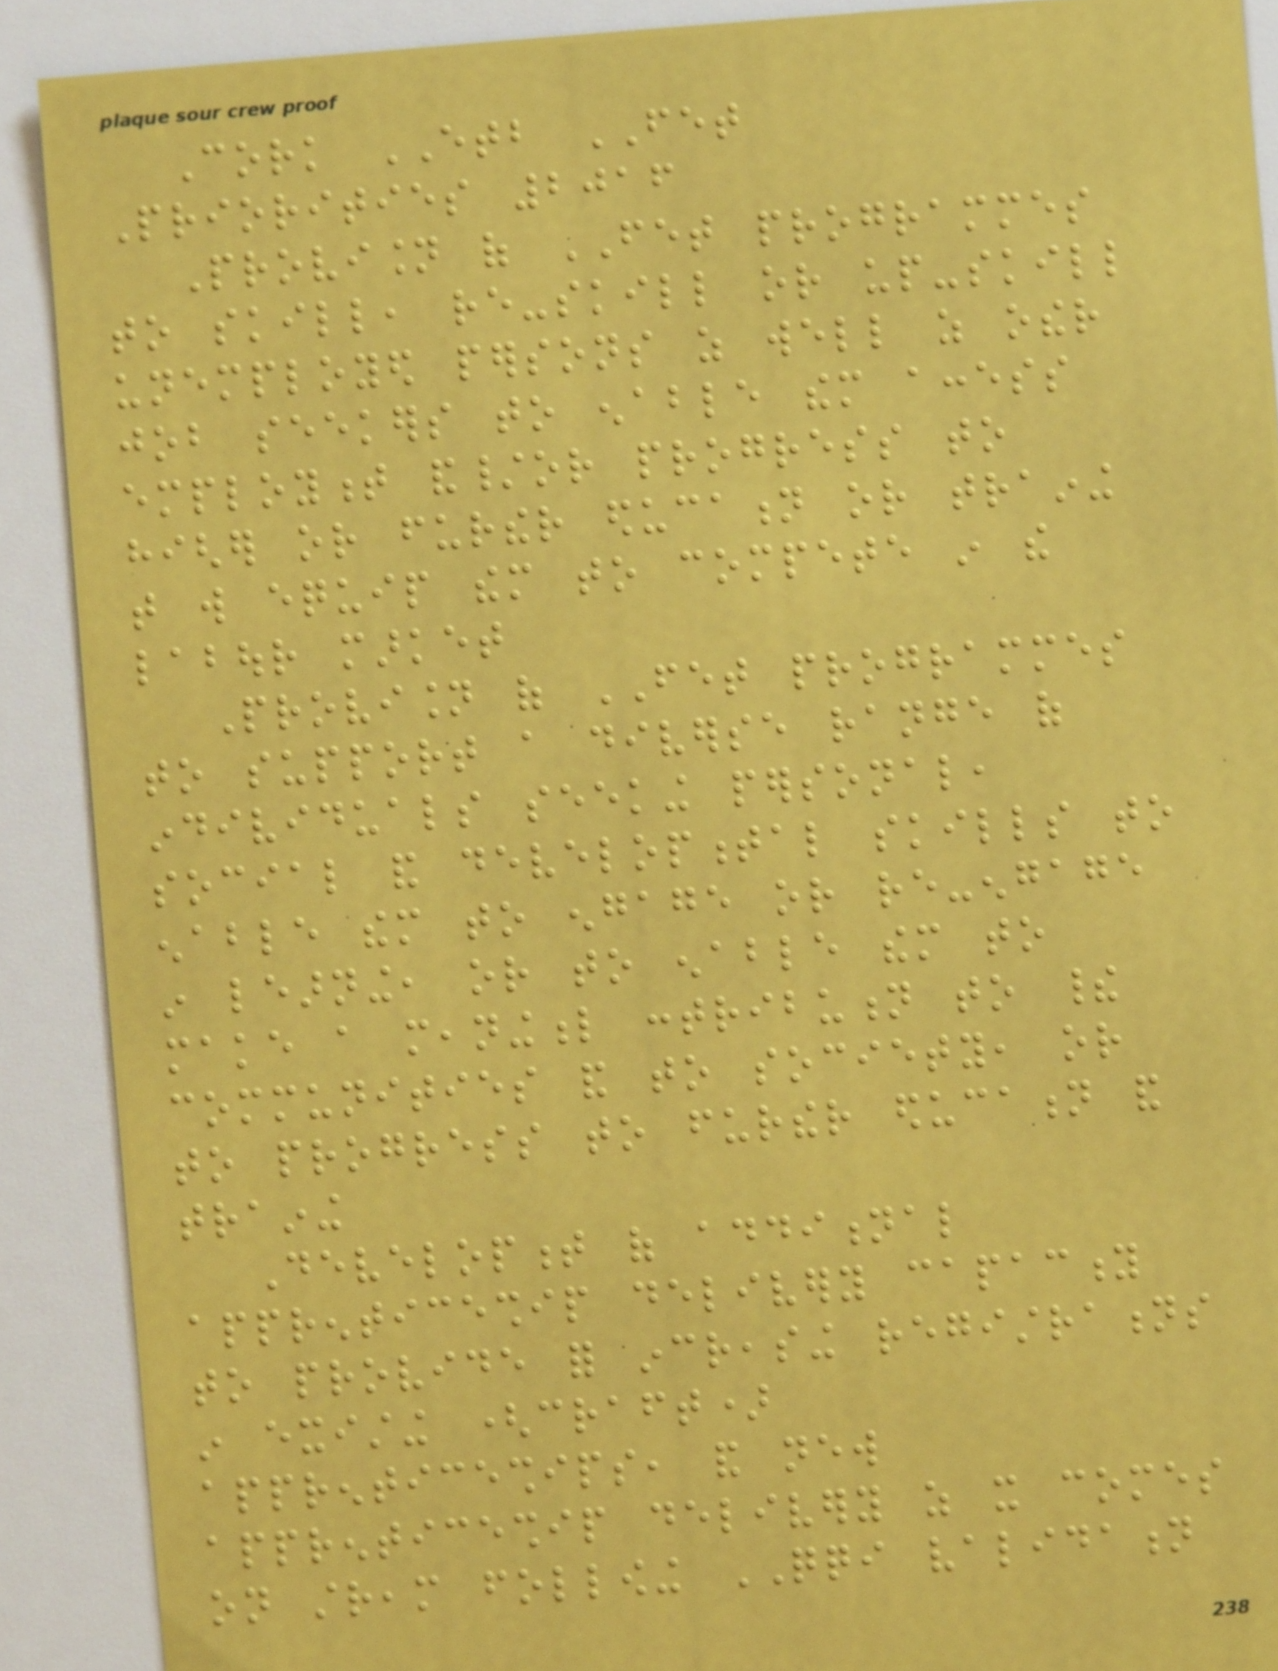Cork ETB FET
Priorities 2016
Provision of FET programmes
to skill, re-skill or up-skill
unemployed persons as well as other
job seekers to enable them access
employment and/or progress to
higher or further education or training
that will equip them to compete in the
labour market
Provision of FET programmes
to support a diverse range of
individuals seeking personal,
social and developmental skills to
enable them to engage or re-engage
in learning, or to enable them to
make a meaningful contribution to their
communities and to society, or
to progress to further education and
training
Development of additional
apprenticeship delivery capacity
to provide for increasing registrations
in existing (craft)
apprenticeships, and new
apprenticeship delivery as it comes
on stream following QQI validation
